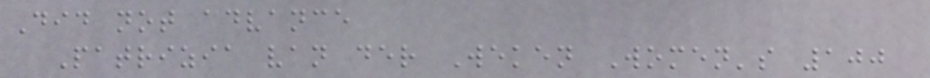Did not advance
Patrizia van der Weken Women's 100
